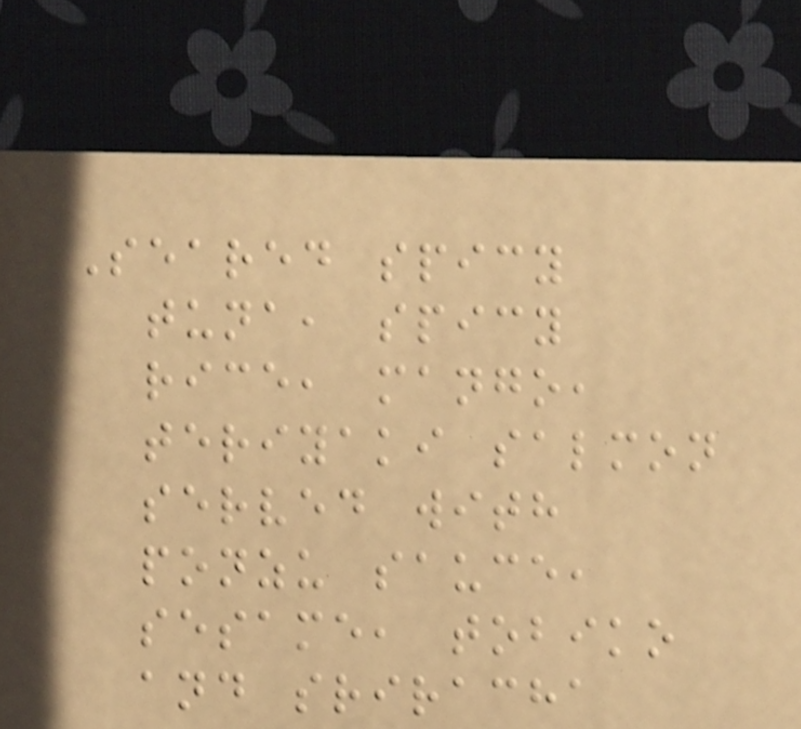Seared spicy
tuna, spicy
rice, mango,
teriyaki salmon
served with
ponzu sauce,
sesame, tobiko
and sriracha
